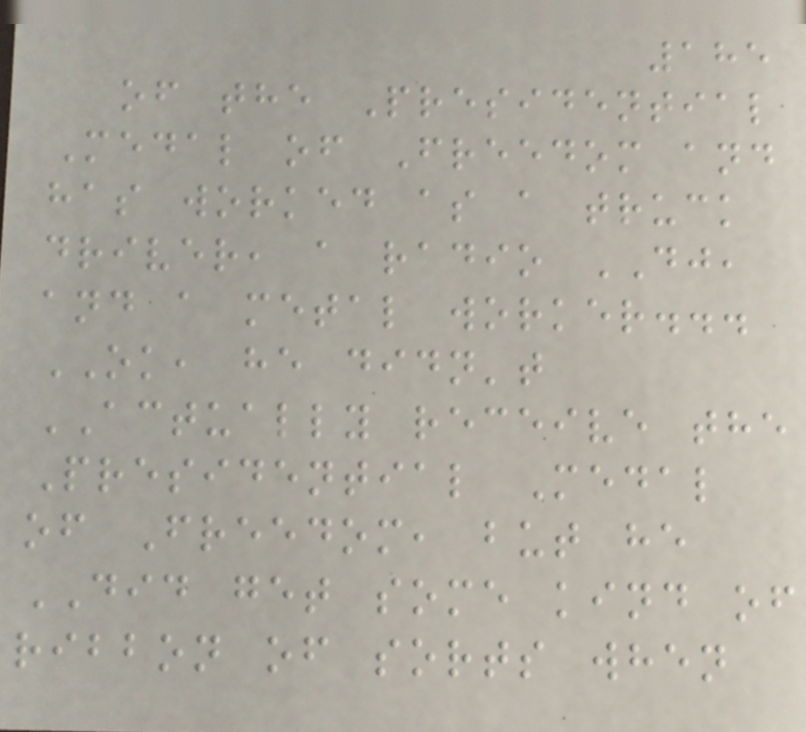185
of the Presidential
Medal of Freedom and
has worked as a truck
driver, a radio DJ,
and a metal worker...
OK, he didn't
ACTUALLY receive the
Presidential Medal
of Freedom, but he
DID get some kind of
ribbon of sorts when
